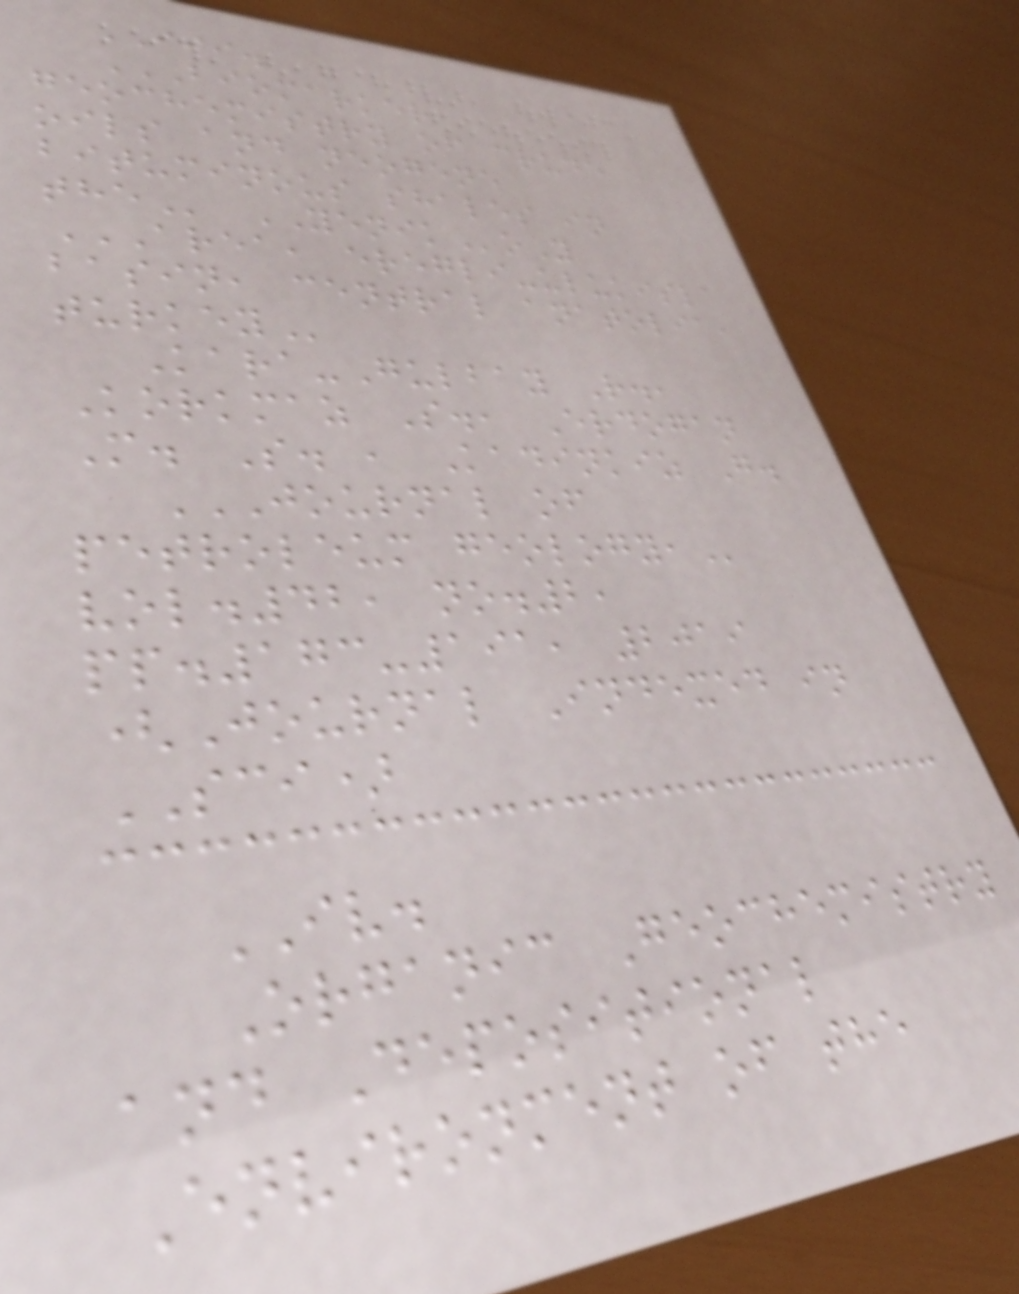III.
BIOMARKER
GEOCHEMISTRY OF CRUDE
OILS AND NEOGENE
BITUMINOUS SHALES IN
THE YENIKoY
AREA, EREGLI-ULUKISLA
BASIN, CENTRAL ANATOLIA,
TURKEY
Kara-Gulbay R.,
Korkmaz S., Erdogan
M. S. , Kadinkiz G.
JOURNAL OF
PETROLEUM GEOLOGY,
vol.42, no.2,
pp.173-191, 2019
(Journal Indexed in
SCI)
IV.
Organic Geochemistry
and Depositional
Environment of the
